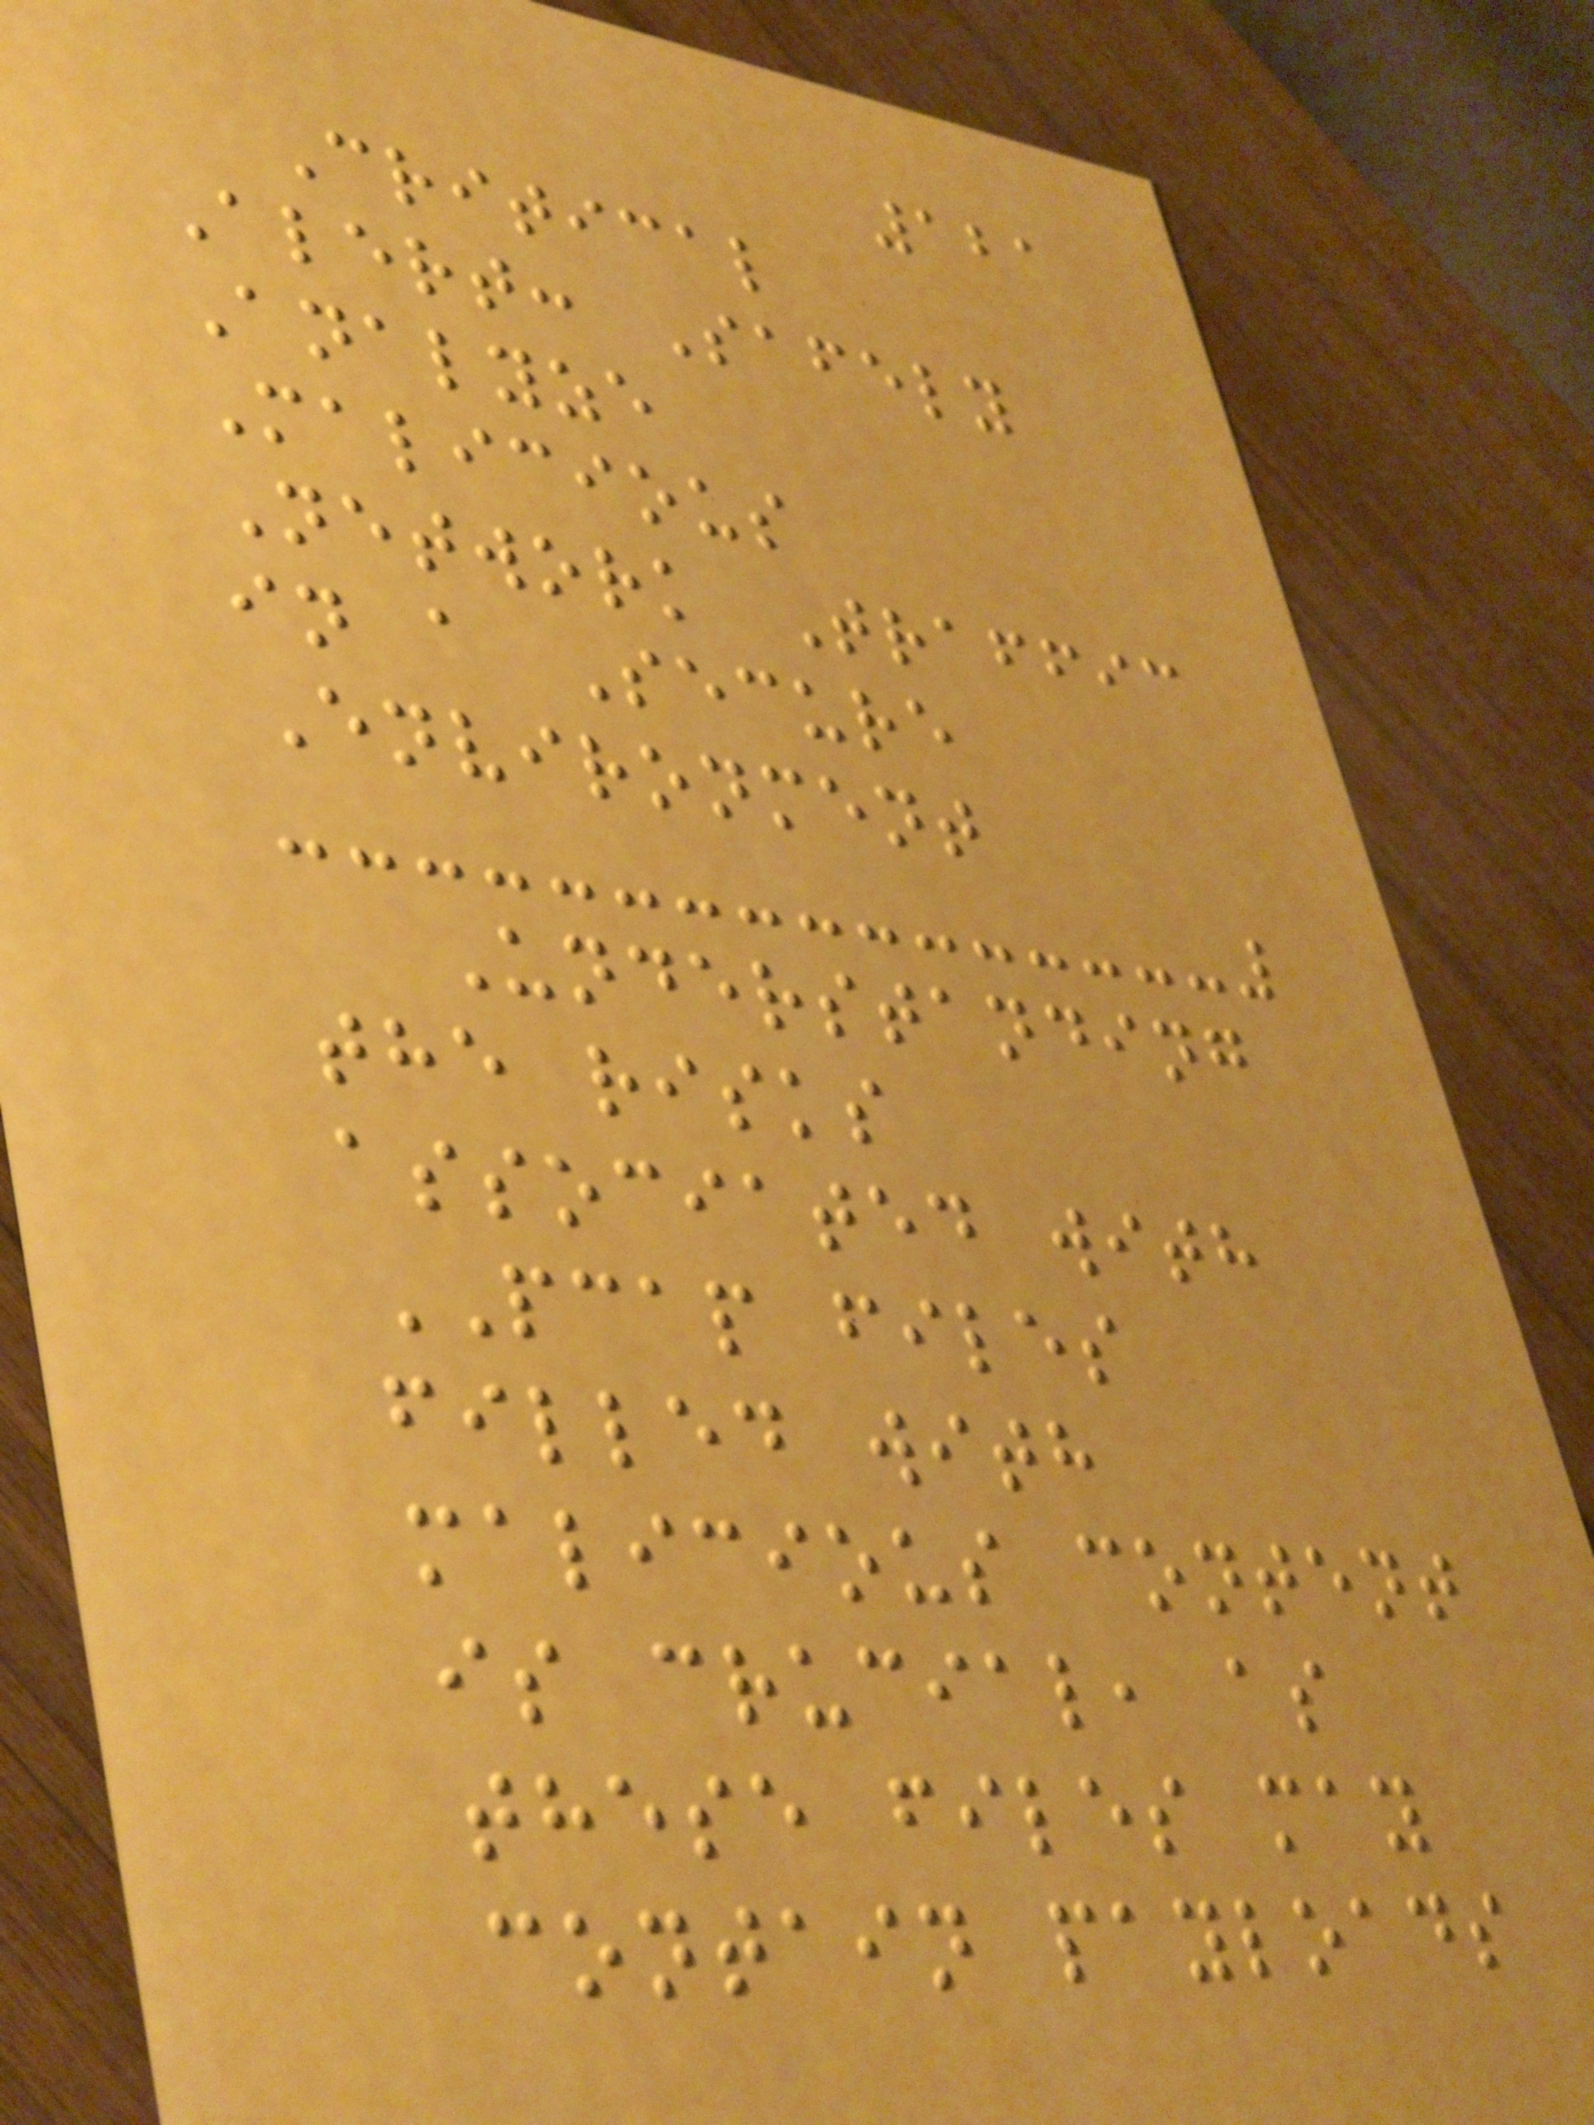121
Critical
Alert: Safely
Analyze
Malicious
Network Traffic
in a Secure
Environment
Understanding
the risks
associated with
PCAP files
filled with
malicious content
is crucial, as
these files may
contain payloads
